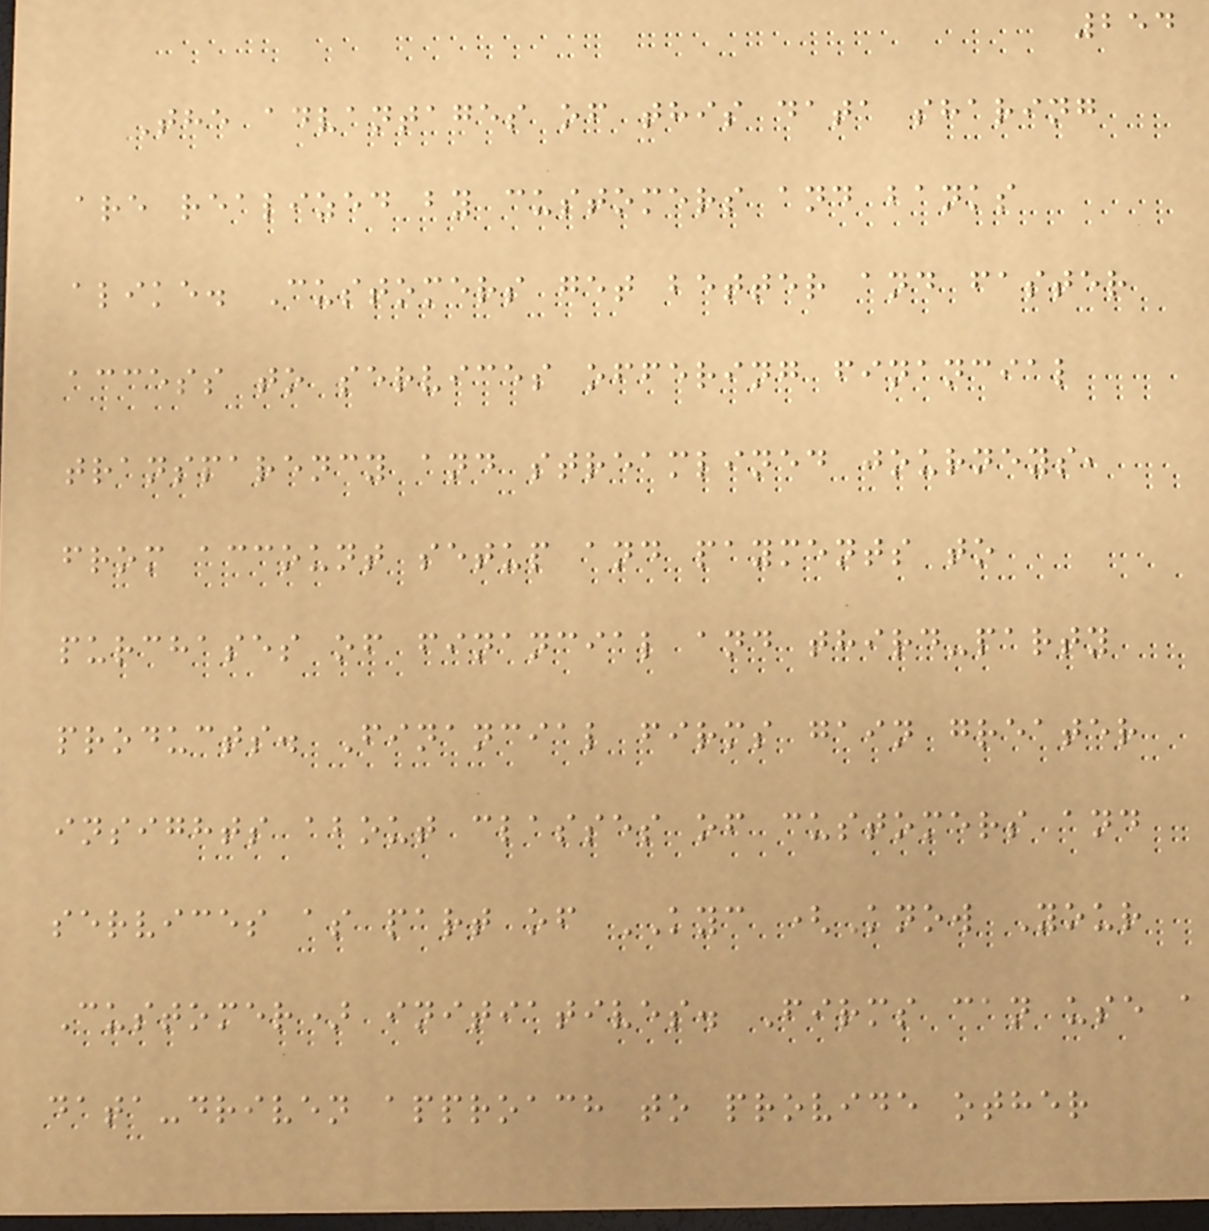254
The advantages of this data sharing
are realized by customers and banks
alike. Customers get better and faster
access to services offering financial
transparency and streamlined journeys,
from account setup and payments to
purchases of financial and third-party
products. Financial firms gain greater
insights about classes of customers and
services as part of KYC (Know Your
Customer) initiatives. Firms can use a
data-driven approach to provide other
